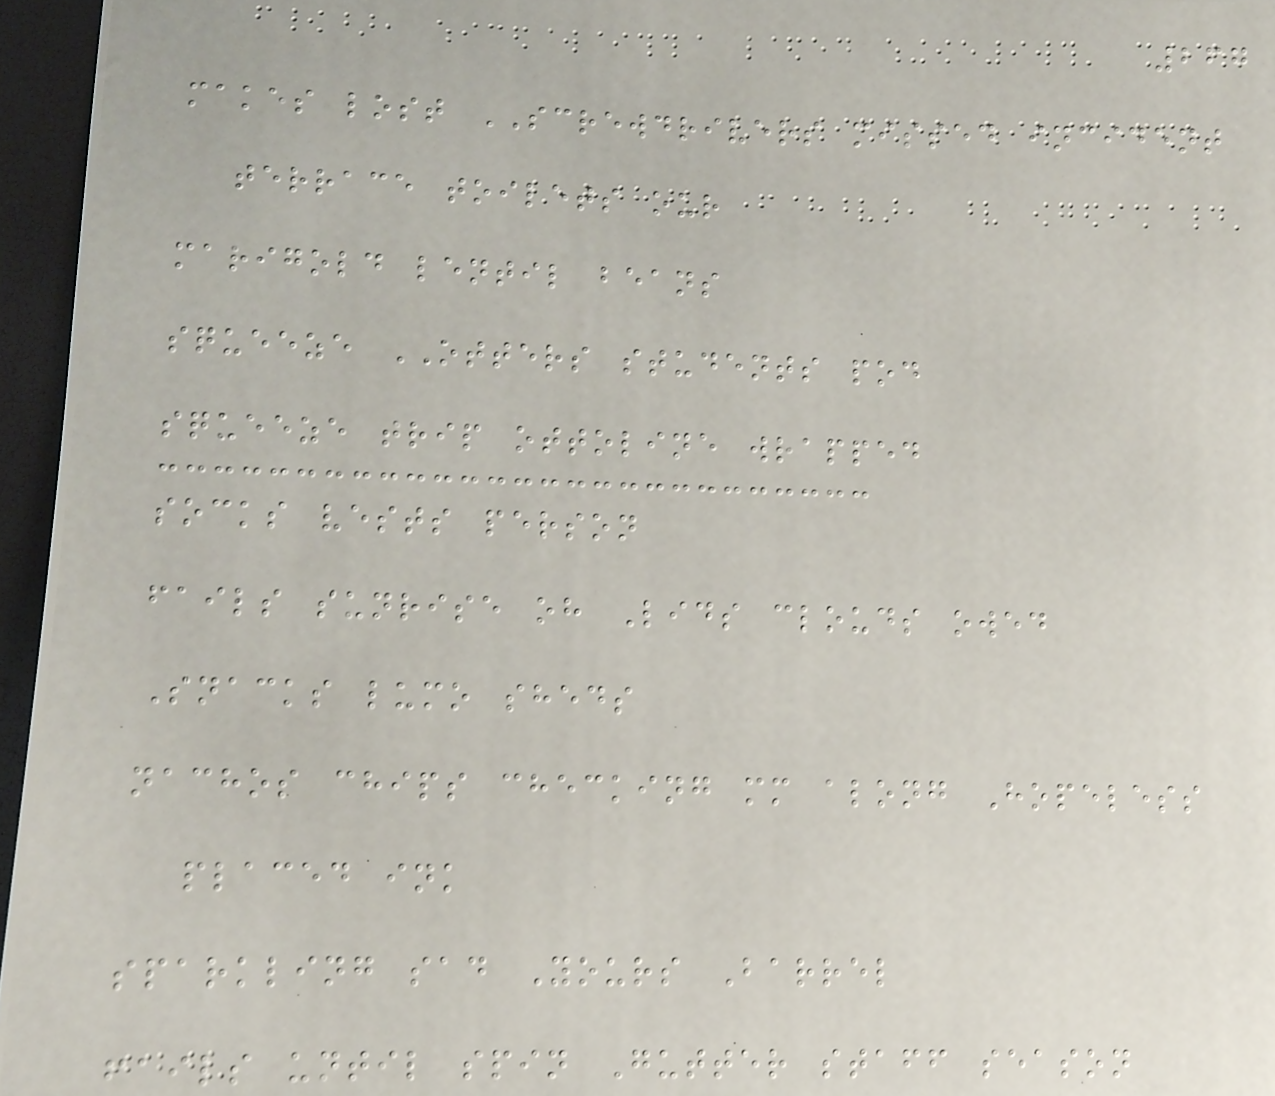267
makes lost SCREWDRIVERS missed incident
terrace toilets our
marigold lentil beans
squeeze OTTERS students pod
squeeze trip ottoline wrapped
socks vests person
fails sunrise oh Lids clouds owed
Snacks lumo sheds
nachos chips checking mm along Hopeless
placed ink
sparkling sad Yours Barrel
fails until spin Gutter staff season
